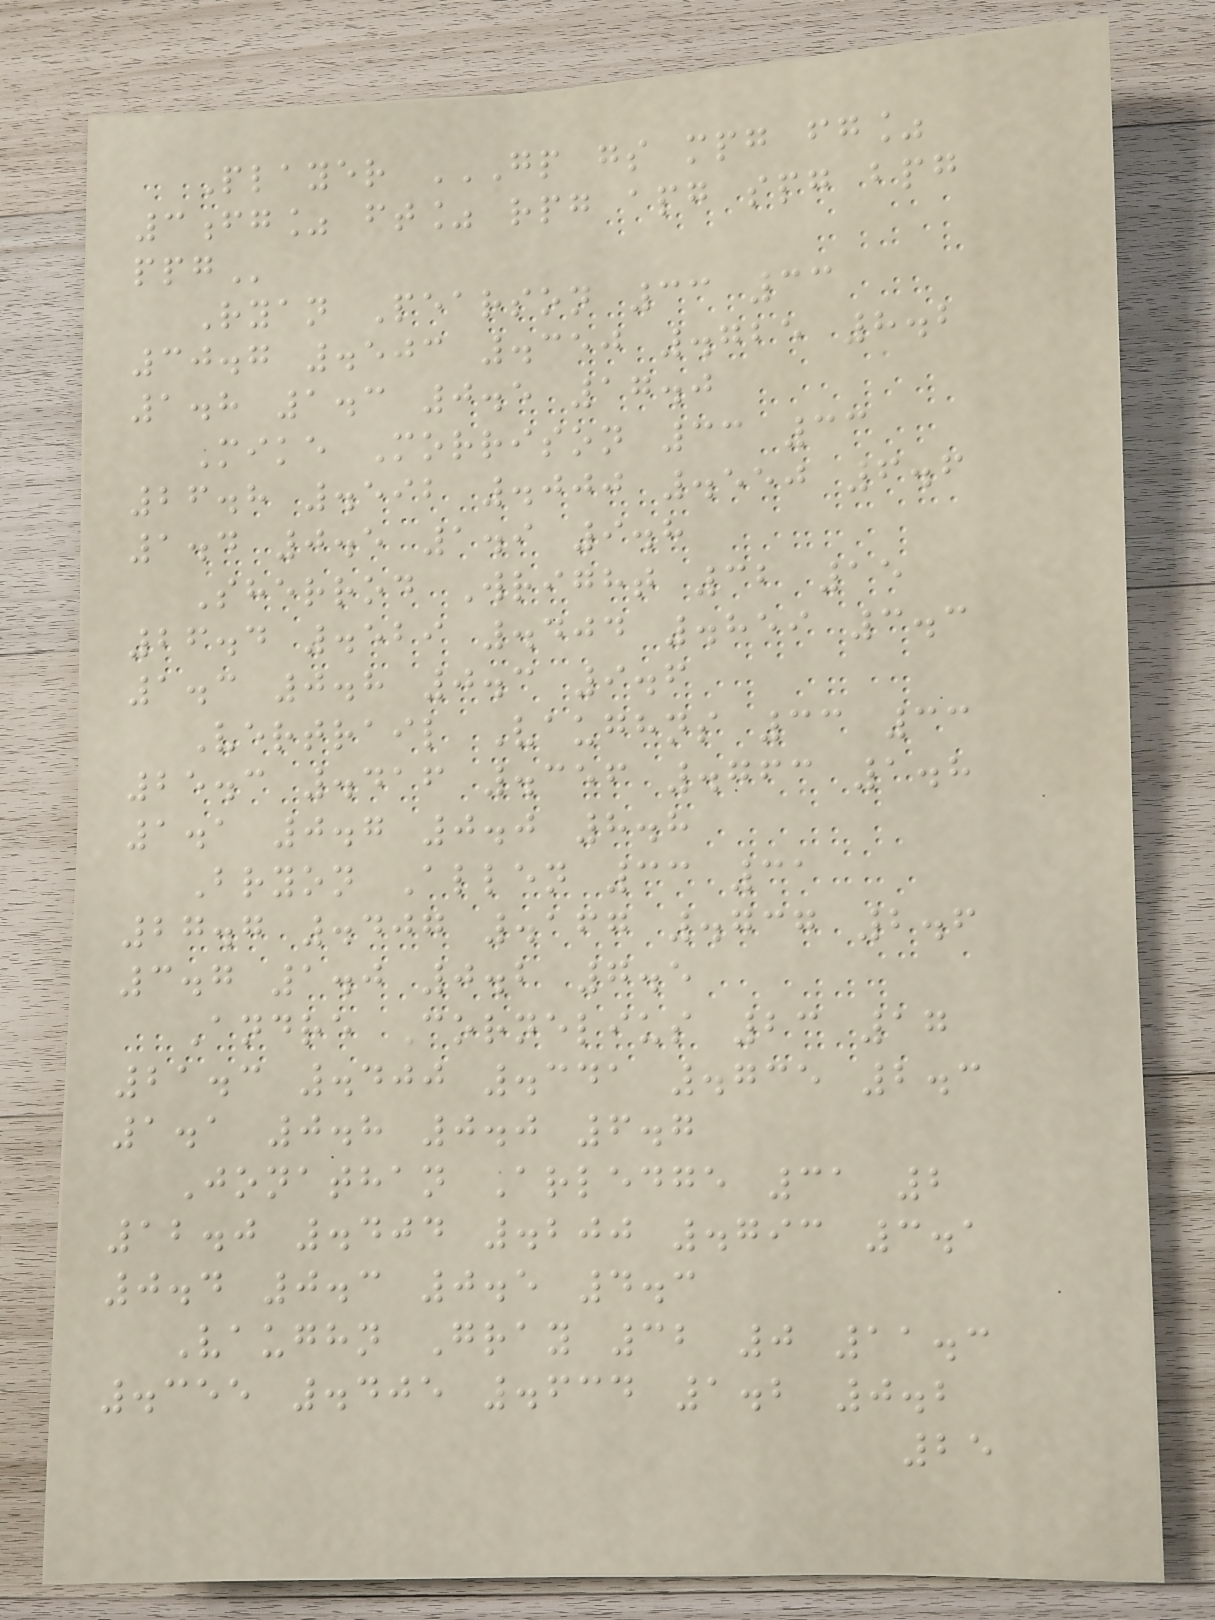Player GP GS MPG FG%
3FG% FT% RPG APG SPG BPG
PPG
Ryan Pearson 33 33
30.7 .503 .350 .725 8.2
1.8 1.3 0.5 17.0
Mike Morrison 33 33
26.8 .592 .000 .550 6.6
1.4 0.5 1.9 9.8
Sherrod Wright 32 15
26.4 .529 .404 .859 3.3
1.3 0.8 0.3 9.6
Vertrail Vaughns 33 33
25.3 .416 .356 .763 1.8
1.1 0.7 0.0 8.8
Bryon Allen 33 31
27.7 .407 .167 .737 2.6
3.7 1.0 0.2 7.5
Andre Cornelius 23 17
21.3 .400 .341 .735 2.3
1.1 0.8 0.0 6.7
Jonathan Arledge 31 2
12.0 .404 .200 .793 3.1
0.4 0.3 0.5 4.3
Vaughn Gray 32 0 11.3
.355 .405 .634 1.2 0.2
25
